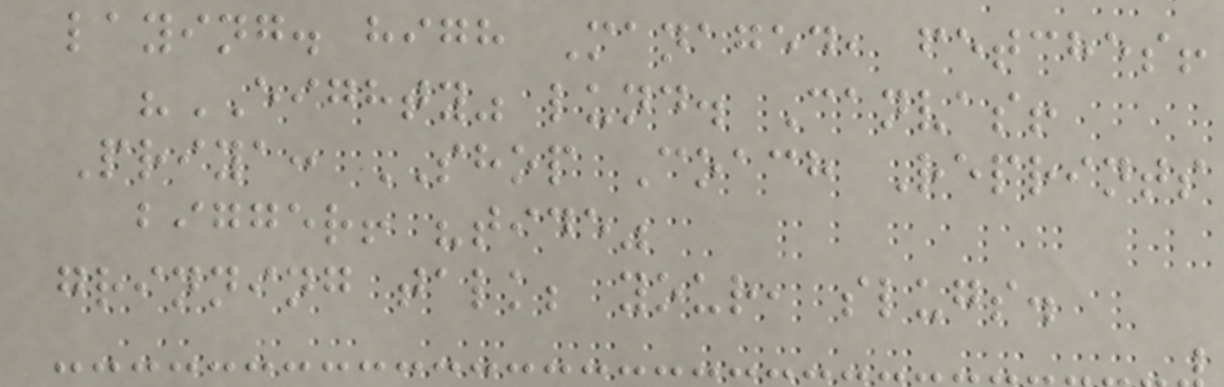laying. high Managed, fetches!
"EIGHTY" lund. Canvas!
Priya: SHOP Coach Reprints
bigger! "tide"
grinning talk; your, slugs.
